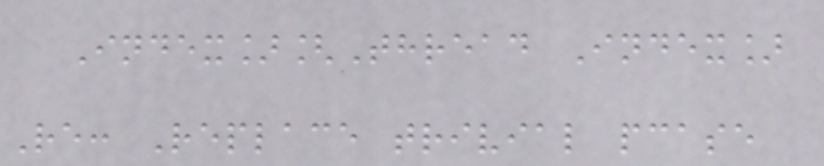Index][Thread Index]
Re: Replace trivial pcase
